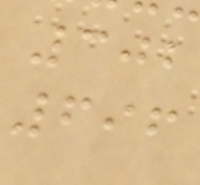302
696
